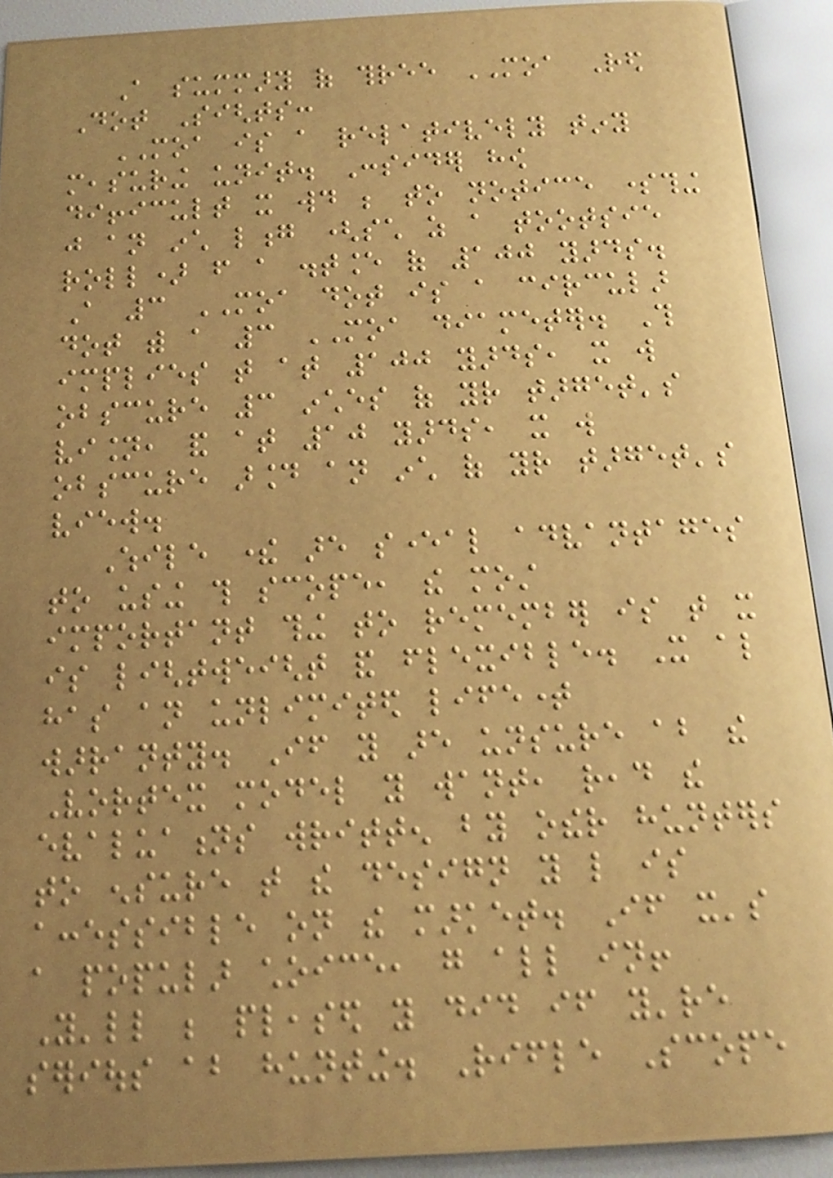A summary of three MOA Red
Dot Sights:
MOA is a relatively tiny
measuring unit. Consider how
difficult it would be to notice something
just an inch long (such as a tootsie
roll) from a distance of 100 yards.
A 3 MOA dot is a circular
dot with a 3 MOA diameter. This
implies that at 100 yards, it will
obscure 3 inches of your target's
vision, and at 10 yards, it will
obscure around an inch of your target's
view.
While there are several advantages
to using this scope, the most
important thing to remember is that it
is lightweight and flexible. It also
has an unlimited lifetime
warranty. If you are unsure about the
Vortex model you want, read the
evaluations written by other hunters
to ensure that the design you like is
accessible on the market. If it's
a popular choice, go all in!
You'll be pleased you did if you're
serious about hunting. Rifle Scope
